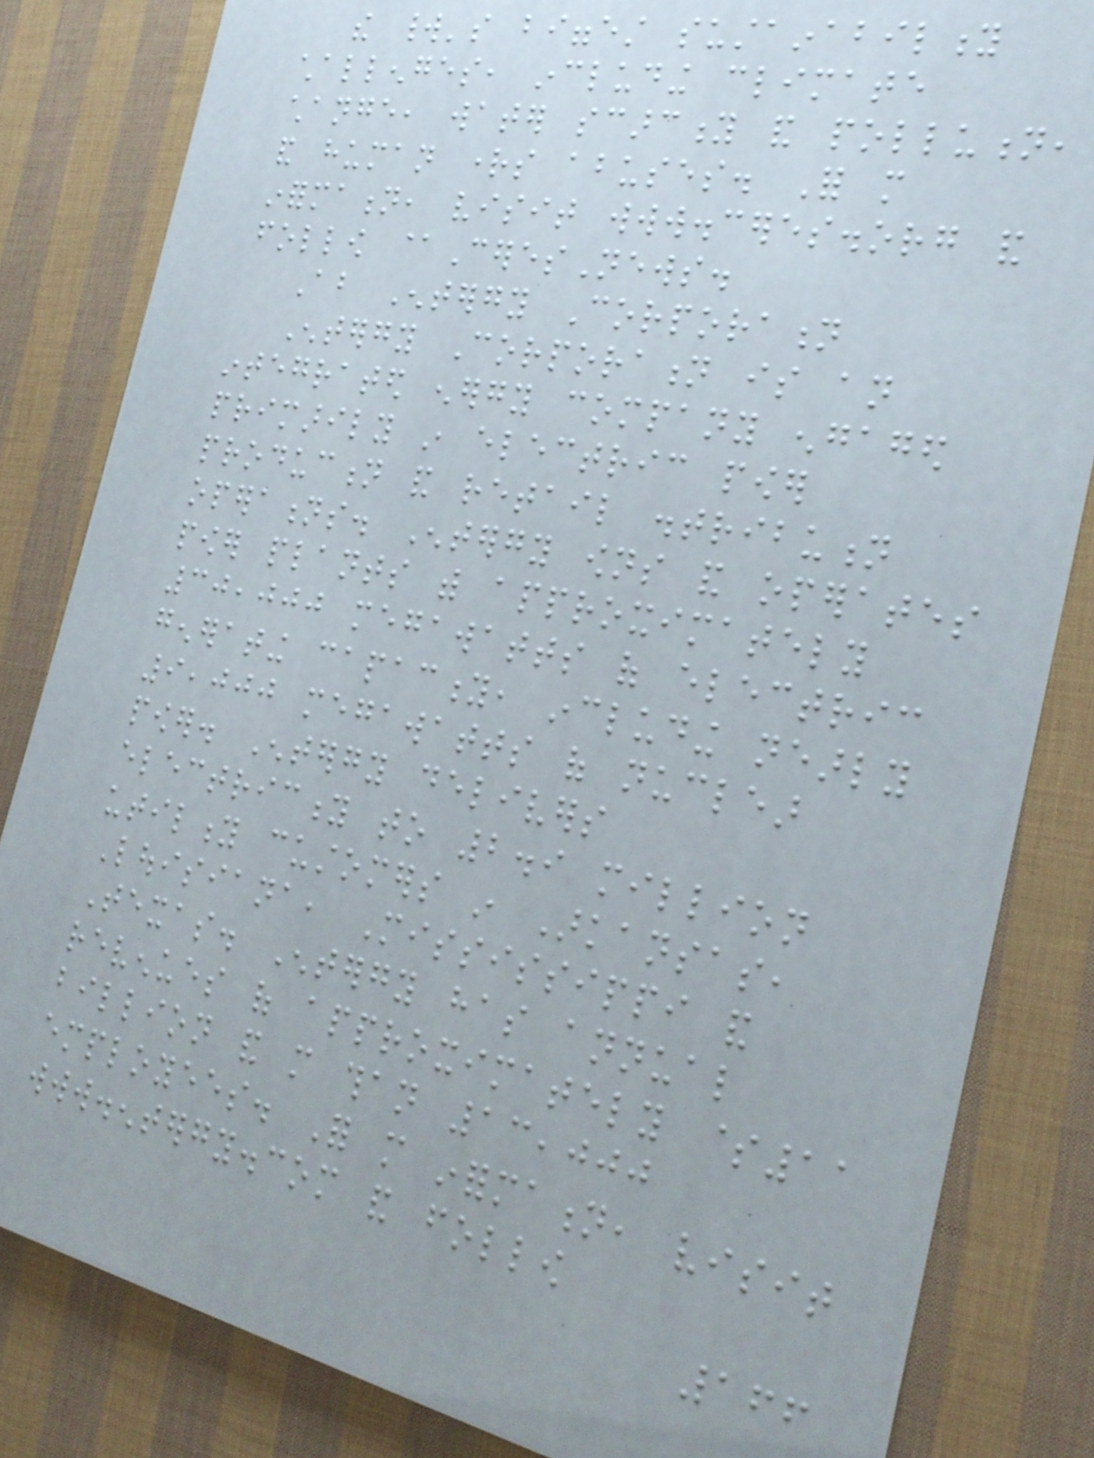the world's biggest sustainability
challenges, including climate
change, water scarcity and pollution,
and human rights abuses. For more
information, visit www.ceres.org and
follow @CeresNews.
About Entergy Corporation
Entergy Corporation is an
integrated energy company engaged
primarily in electric power
production and retail distribution
operations. Entergy owns and operates
power plants with approximately
30,000 megawatts of electric
generating capacity, including nearly
9,000 megawatts of nuclear
power. Entergy delivers
electricity to 2.9 million
utility customers in Arkansas,
Louisiana, Mississippi and
Texas. Entergy has annual
revenues of approximately $11
billion and more than 13,000
employees. For more information, visit
www.entergy.com and follow
166
